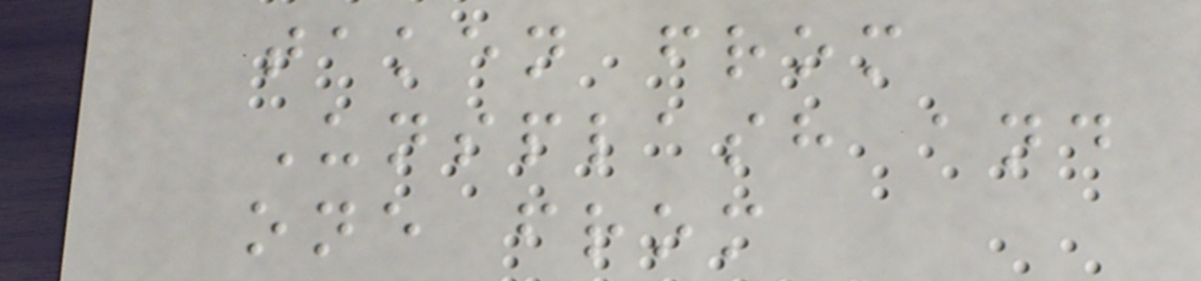taken from
Unsplash and
one from
